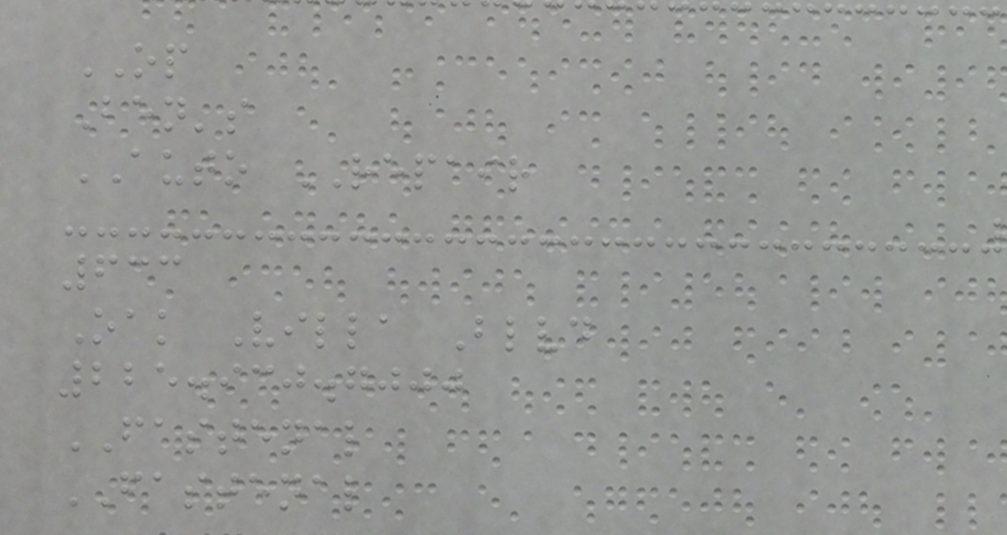OP
Ben's
AUTO REPAIR
633
Oak Villa Blvd
225.930.7000
FASTENAL
FASTENAL
